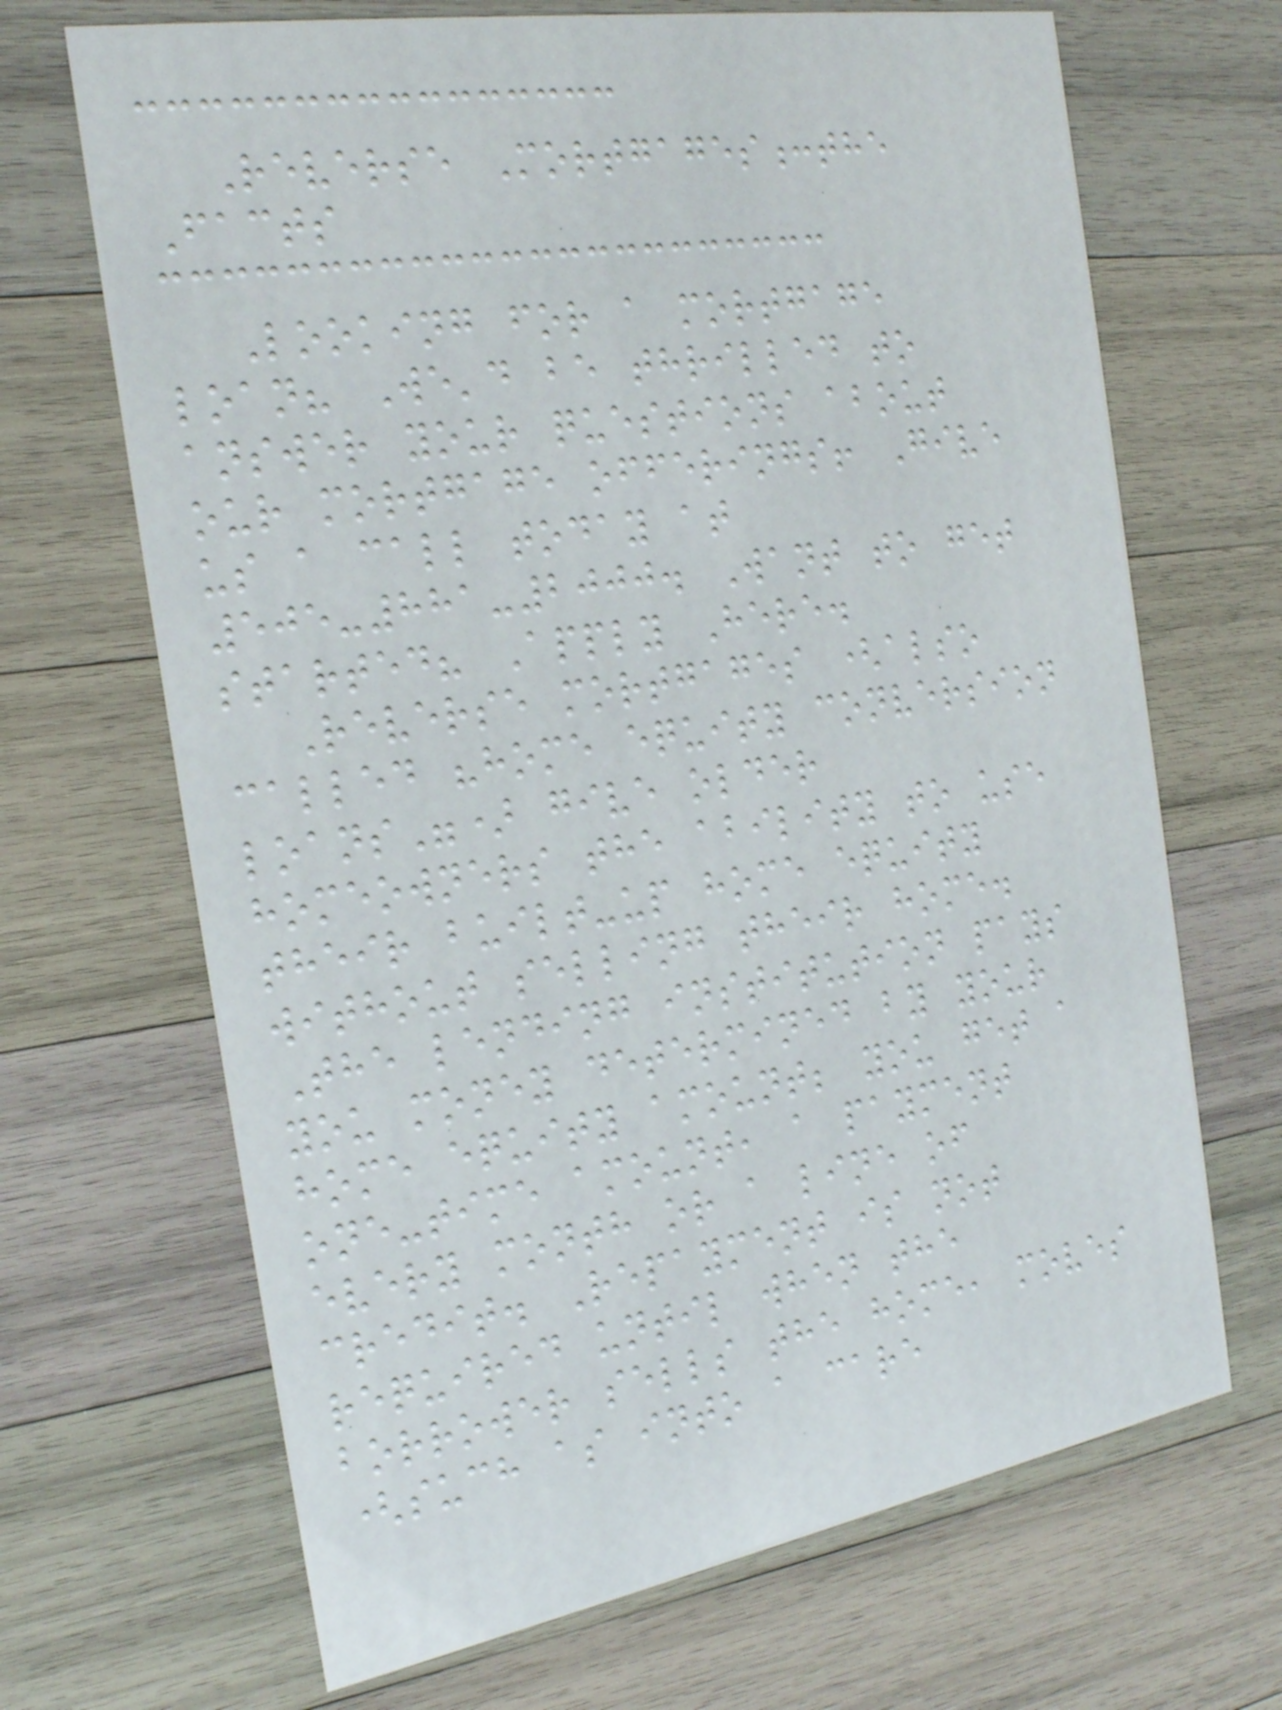Reverse Mortgages:the
Facts
Looking for a mortgage
loan? We'd be thrilled to
answer your questions about
our mortgage offerings! Give
us a call today at
505-881-2000. Want to get
started? Apply Here.
Reverse mortgages (also
called "home equity conversion
loans") give older
homeowners the ability to use
their built-up home equity
without selling their home.
The lending institution pays
you money determined by your
home equity amount; you get a
one-time amount, a payment
every month or a line of
credit. Repayment is not
required until when the
borrower sells the home, moves
(such as into a care
